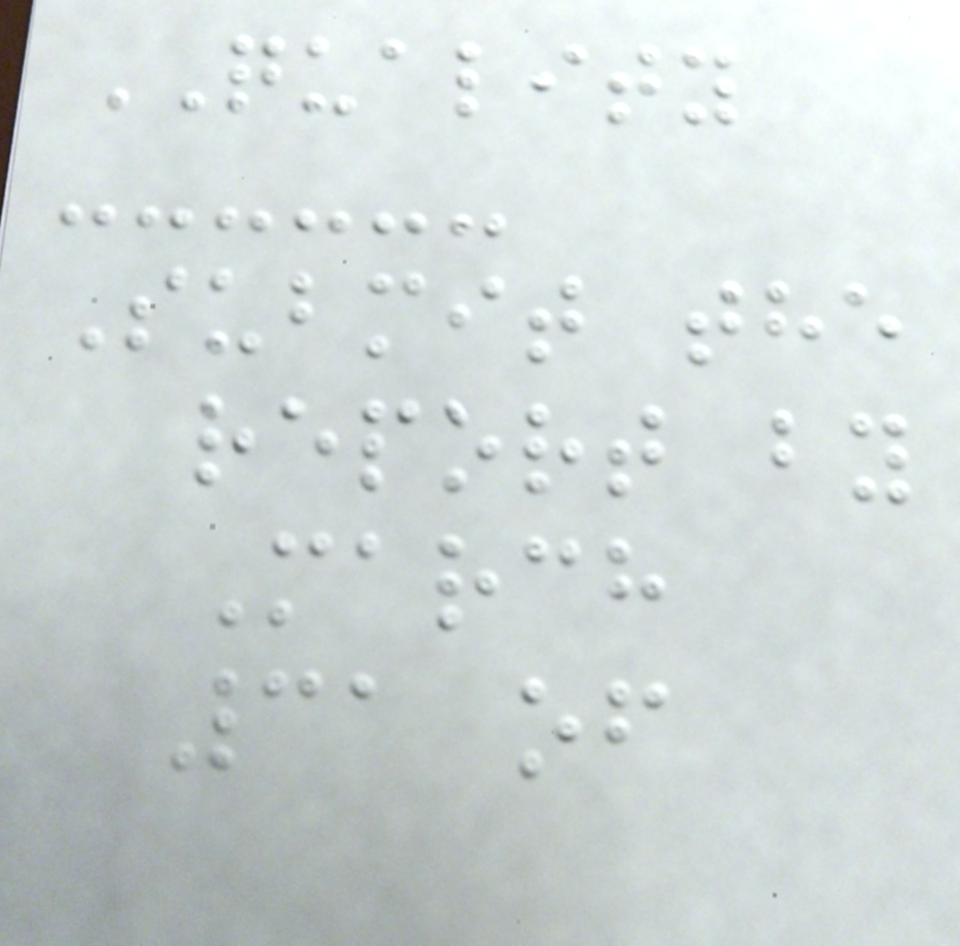QUALITY
Submit the
report by
March
31 of
